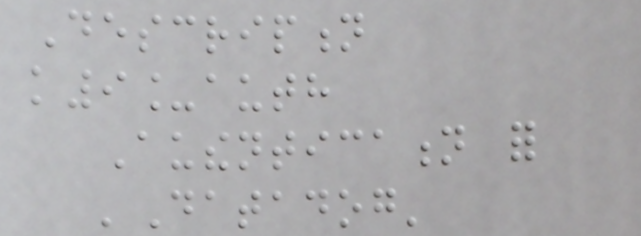Description
k9_auth
Authentication for
'Datadog'
